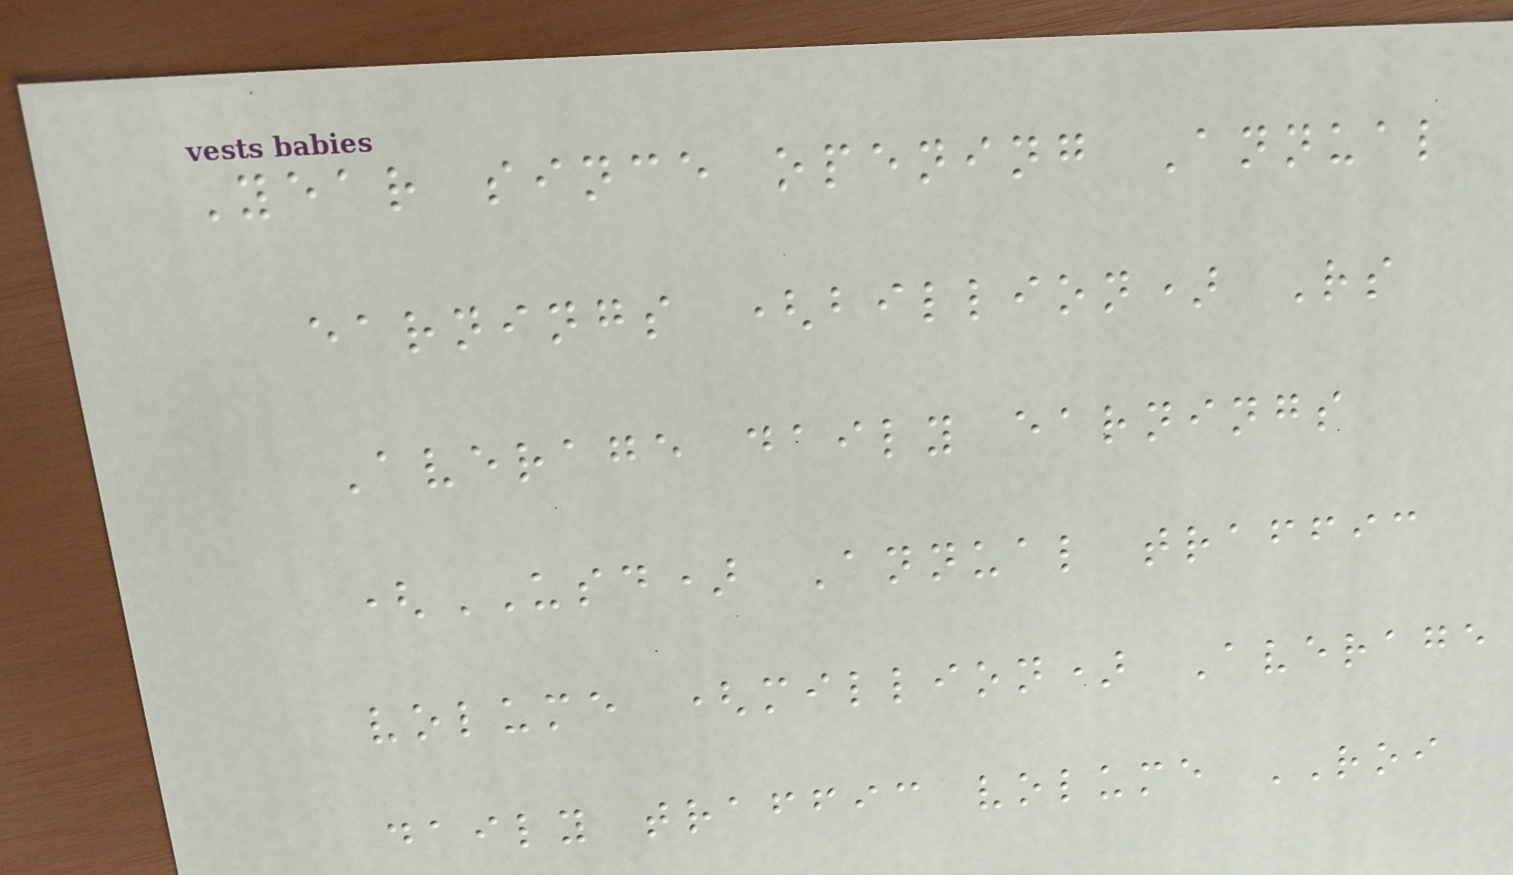Year since opening Annual
earnings (billion) Rs
Average daily earnings
(USD) Annual traffic
volume (million) Average
daily traffic volume ROI
